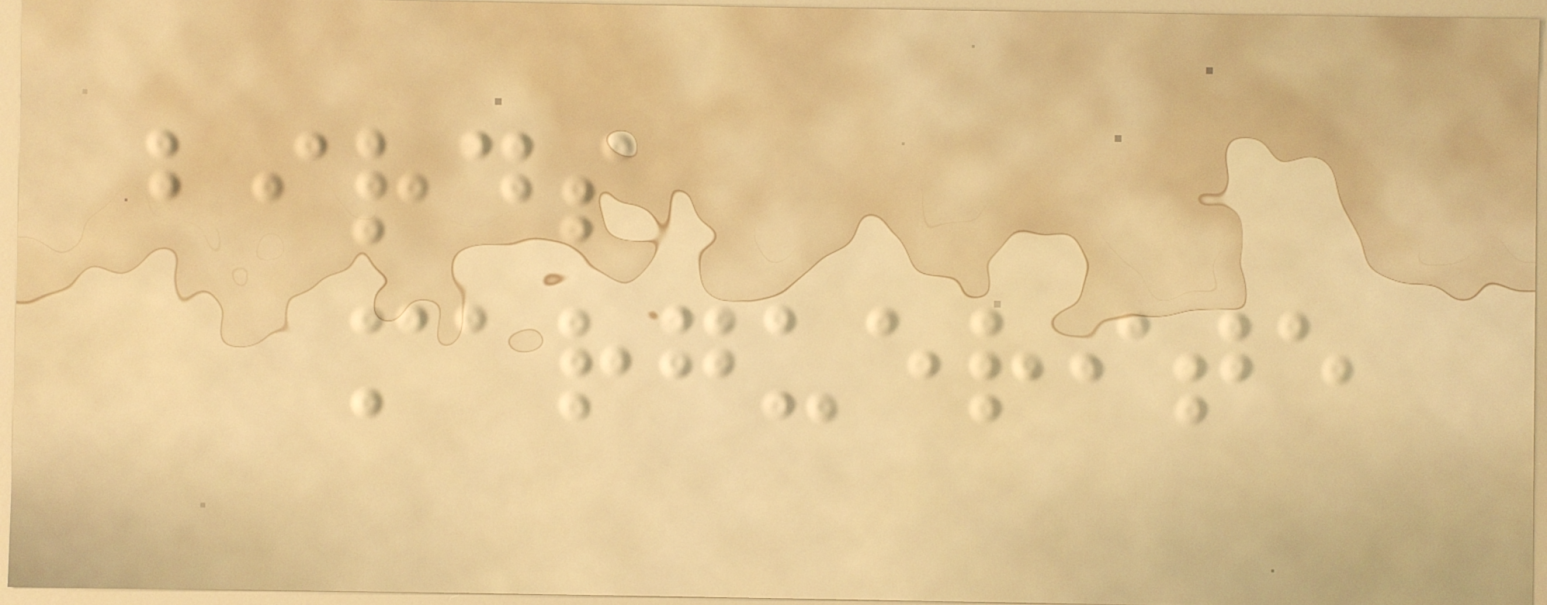birds
marguerite
